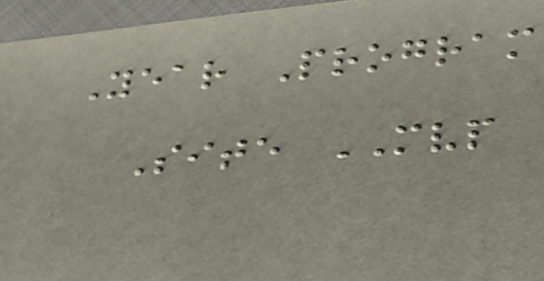Year Program
Site MVP
